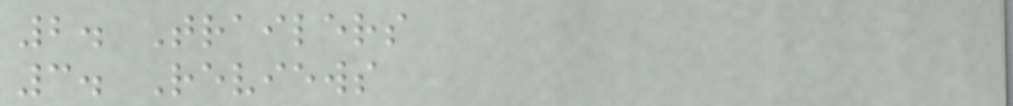2. Trailers
3. Reviews
